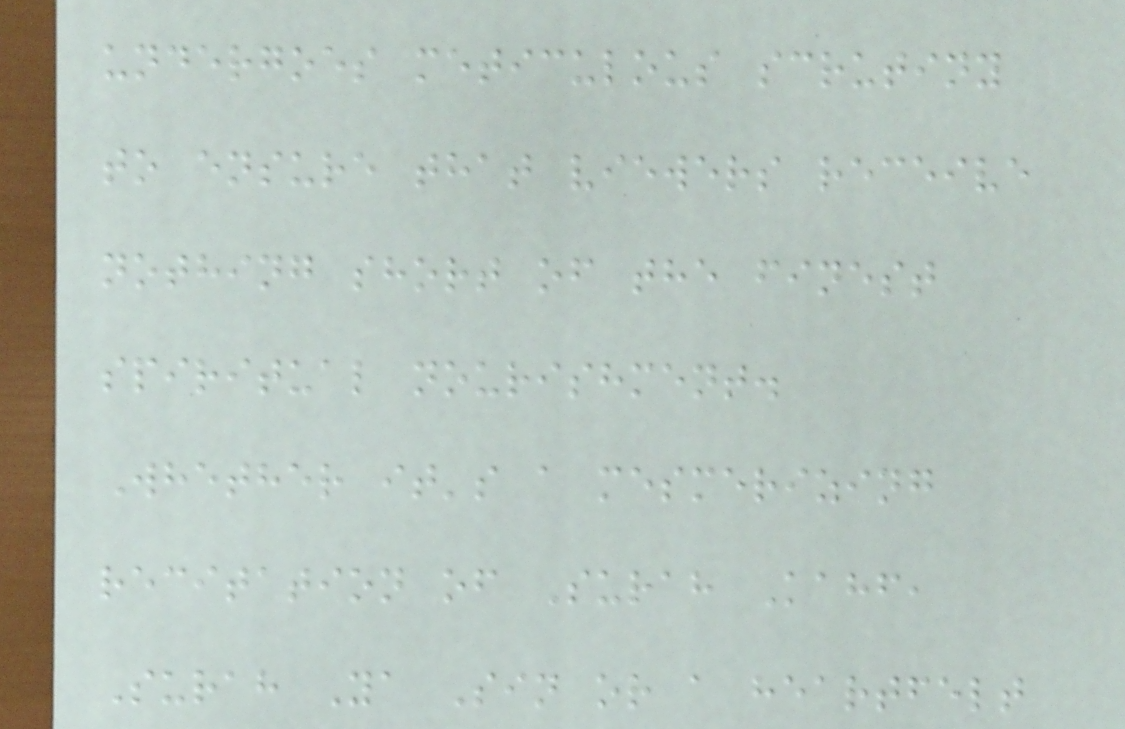undergoes meticulous scrutiny
to ensure that viewers receive
nothing short of the finest
spiritual nourishment.
Whether it's a mesmerizing
recitation of Surah Kahf,
Surah Ya Sin or a heartfelt
